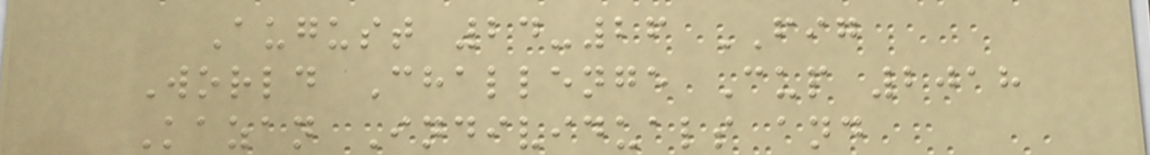August 24-26 FIG
World Challenge Cup 2018
Kazan Individuals and
